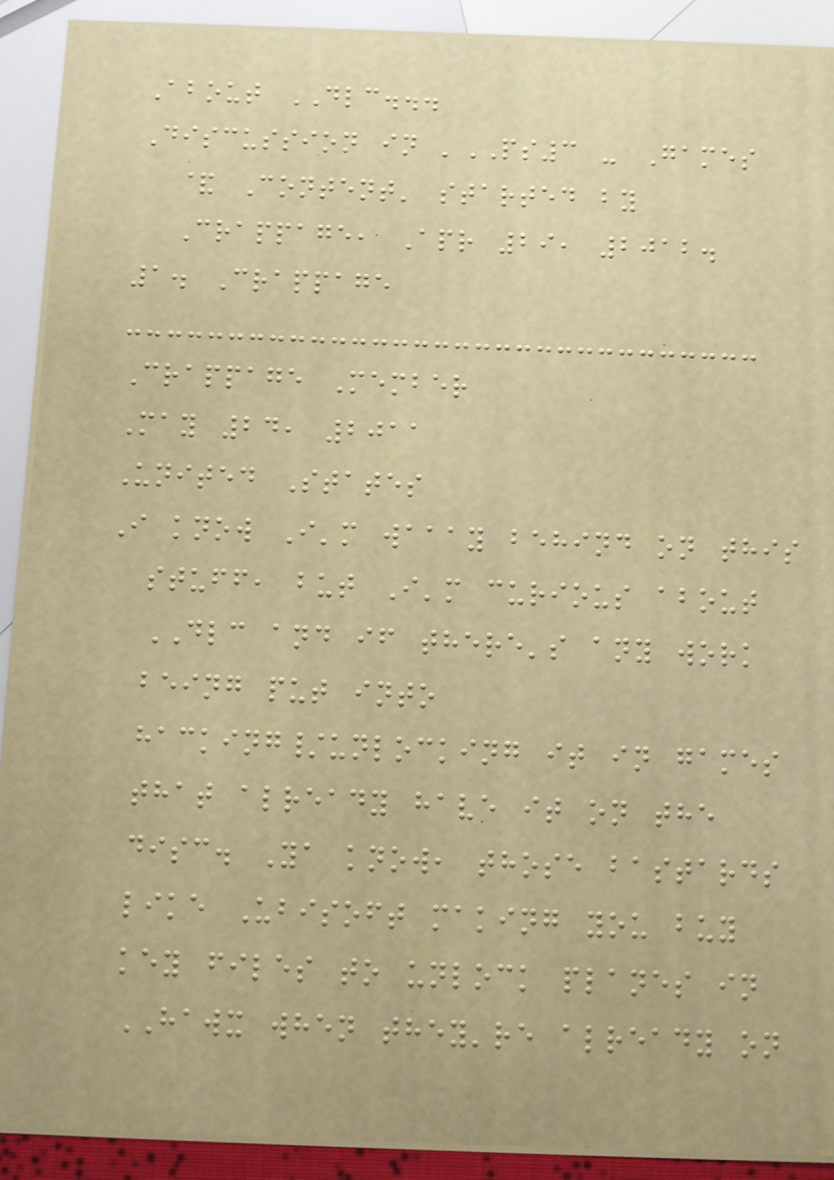About DLC...
Discussion in 'PS3 - Games
& Content' started by
Crappage, Apr 29, 2012.
1. Crappage
Crappage Member
May 24, 2011
United States
I know I'm waaay behind on this
stuff, but I'm curious about
DLC and if there's any work
being put into
hacking/unlocking it in games
that already have it on the
disc. Ya know, those bastards
like Ubisoft making you buy
key files to unlock planes in
HAWX when they're already on
